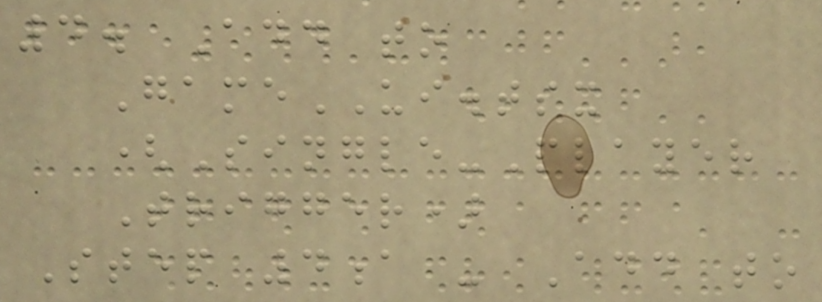4. Add to
GameUI.tsx
(Single-Player
Trigger)
Step 4a - Add to
